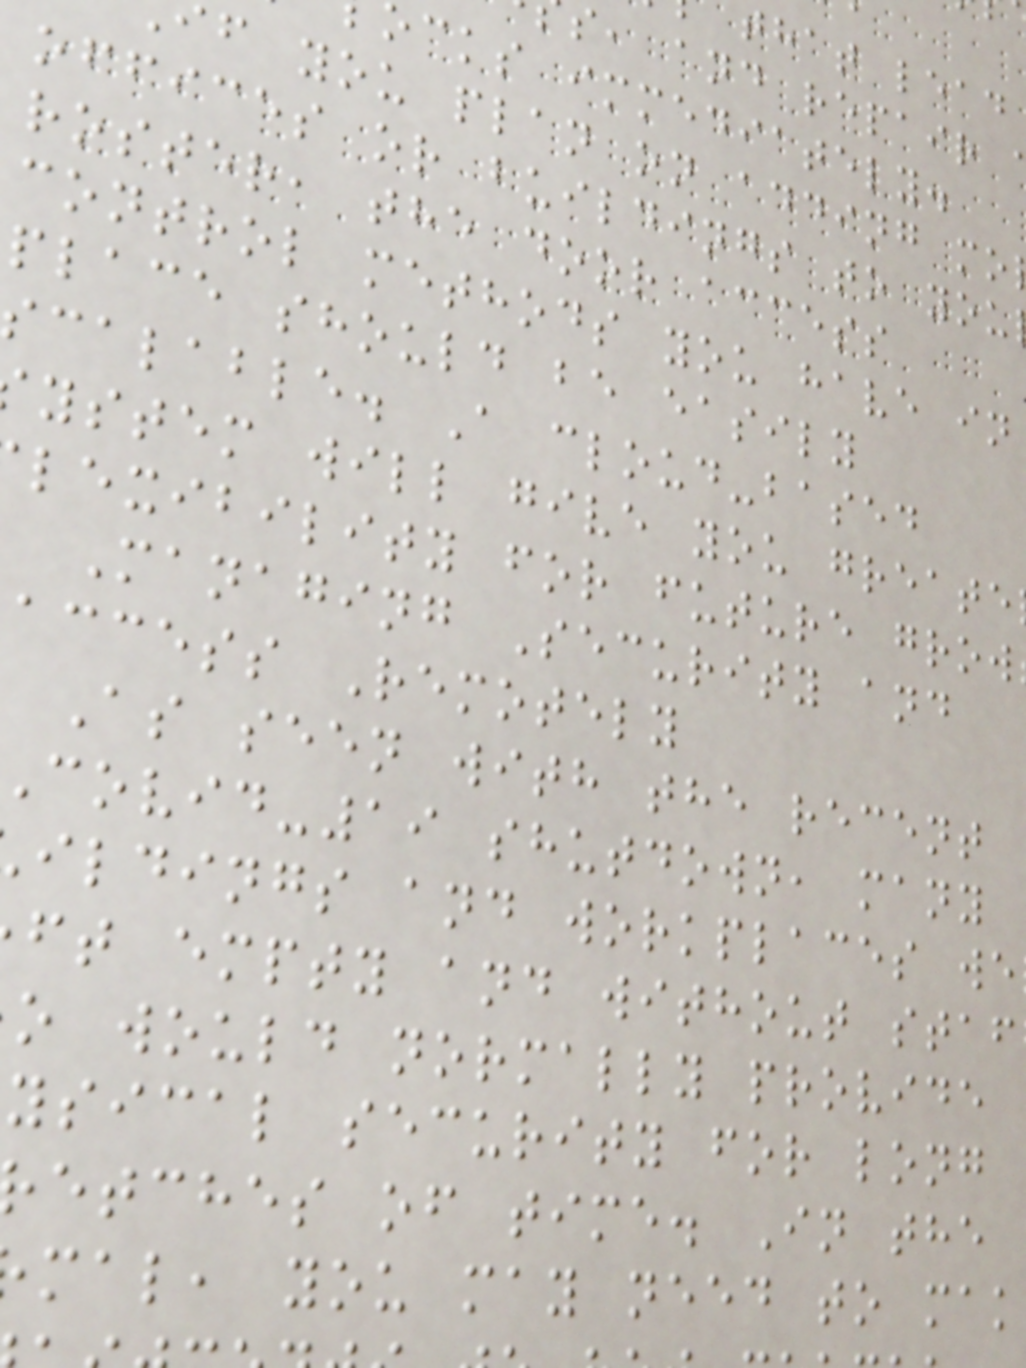that lead
s, and repair
ocks immediately.
f you plan on adding mo
offices or buildings to you
roster, the door access
control methods you have in
place should be easily
scalable. A cloud-based
ystem will give you greate
lexibility for future grow
Managing Security and
access Remotely
As seen with the recent
covid-19 shutdown, many
ildings and workplaces we
ft empty and without staf
o would normally provide
ysical security for long
etches of time. In the
mal, you may need to mak
